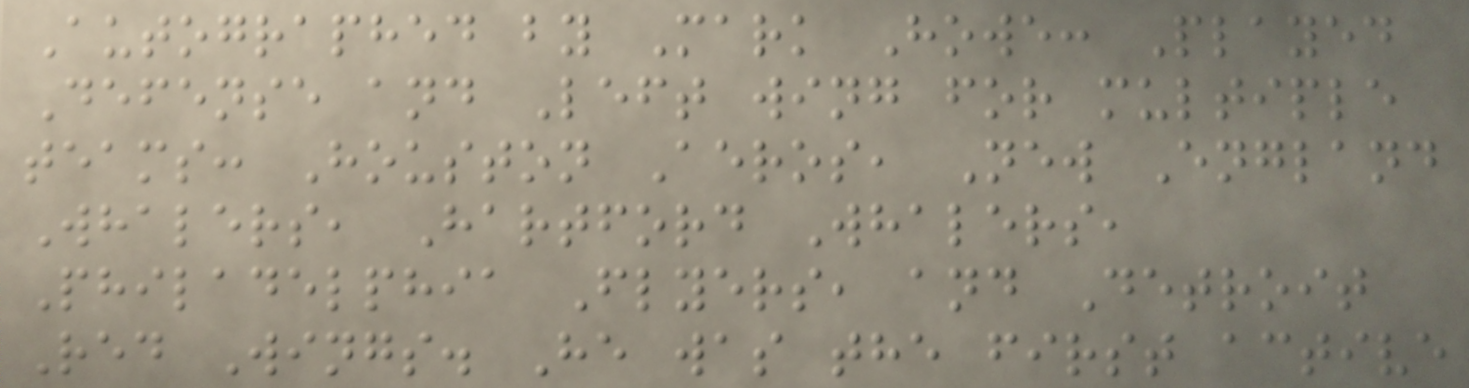Autographed by Mark Howe: Played
Defense and Left wing for multiple
teams: Houston Aeros, New England
Whalers, Hartford Whalers,
Philadelphia Flyers, and Detroit
Red Wings. He was the first active
